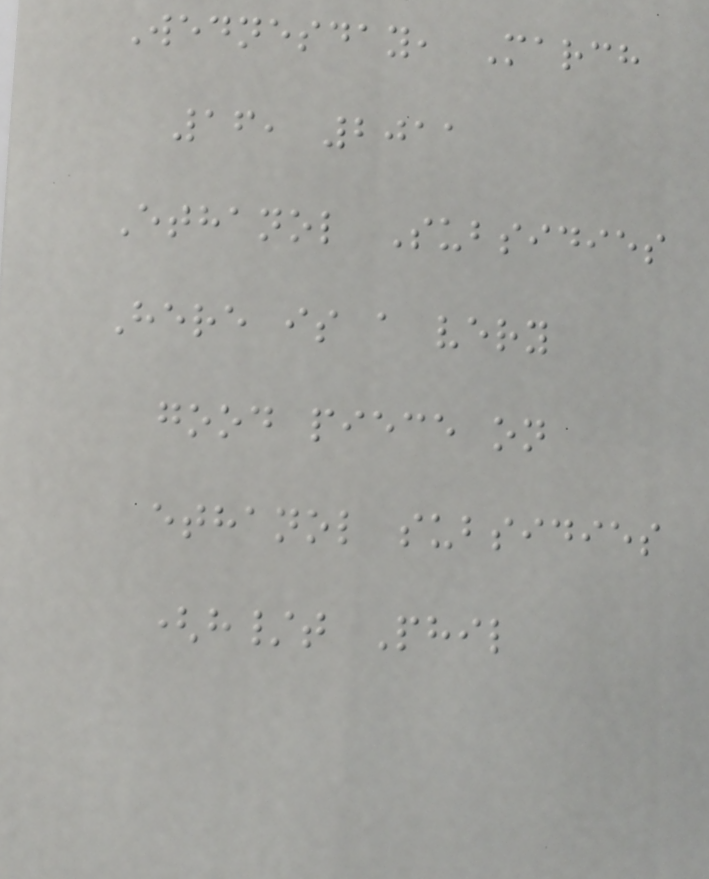Wednesday, March
16, 2011
Ethanol Subsidies
Here is a very
good piece on
ethanol subsidies
(h/t Phil
